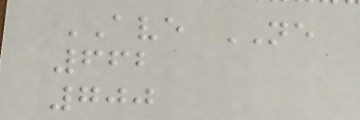AVE NE
662
700
